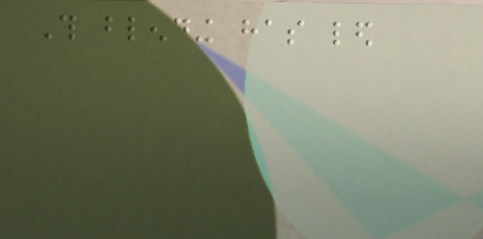This blending has led
